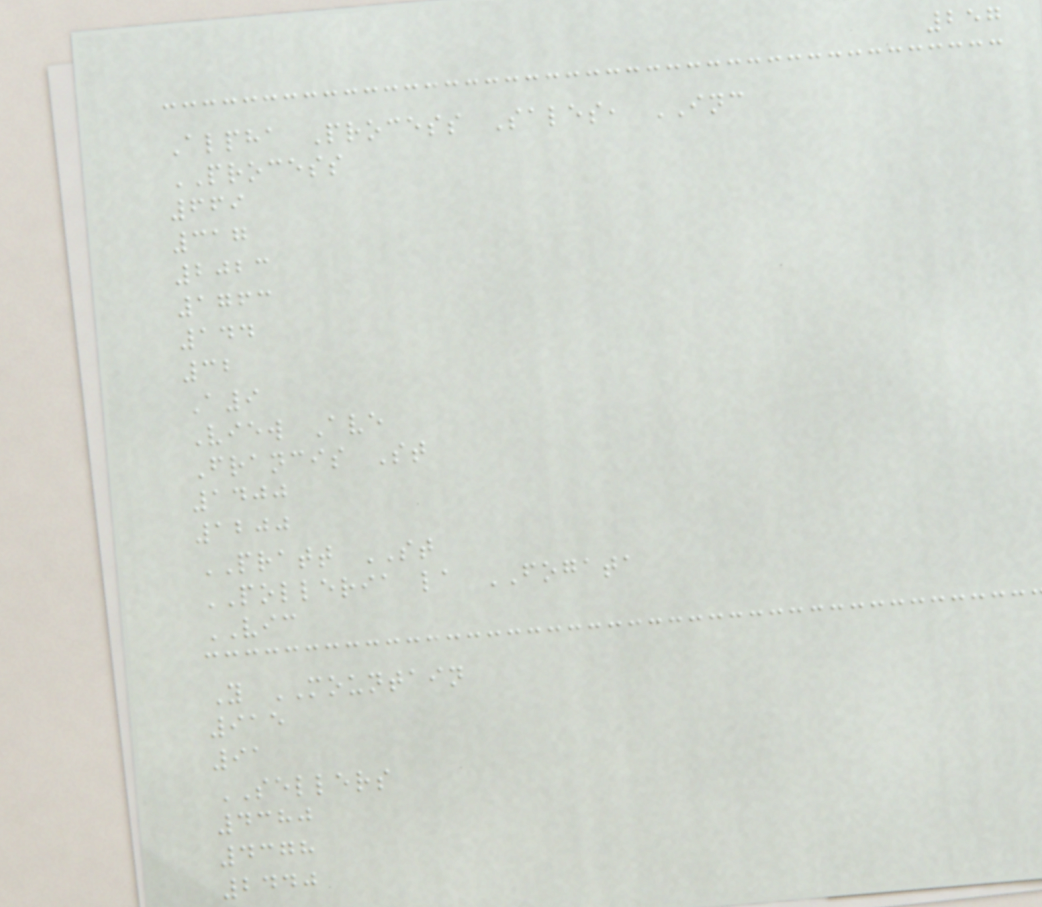257
Alpha Process Sales, INC
PROCESS
669
317
2023
1763
144
32
A9
View Ave
Francis St
1400
1200
PRATT ST
POLLERIA la FOGATA
VIC
Y MOUNTAIN
915
91
SELLERS
4380
4378
2440
